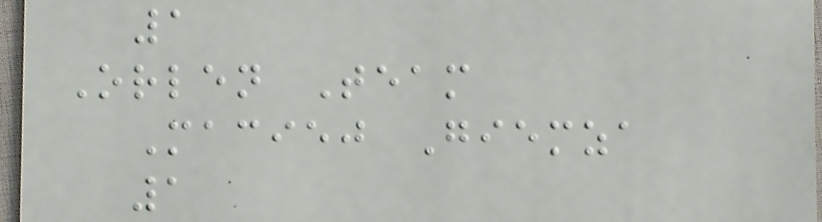1
Orlen Team
Maciej Giemza
1
